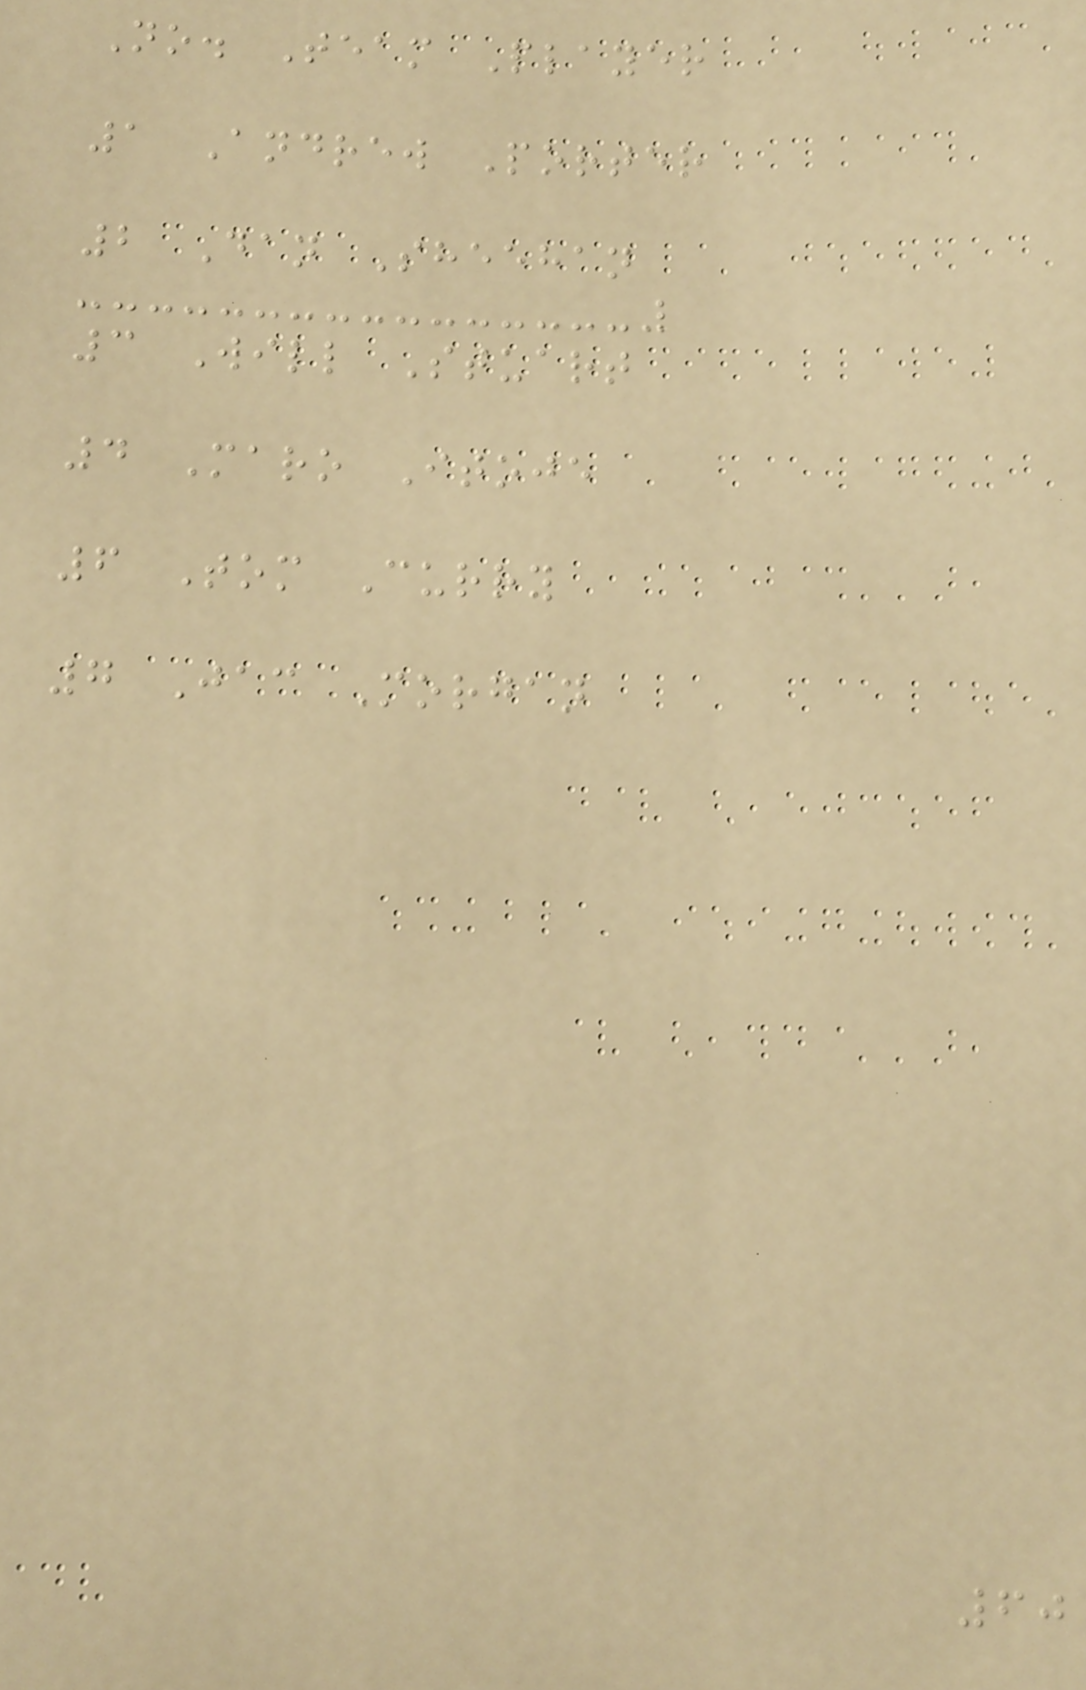No. Team Player
1 Andrew Porter
2 Dan Sheehan
3 Will Stuart
4 Maro Itoje
6 Tom Curry
7 Jac Morgan
60
